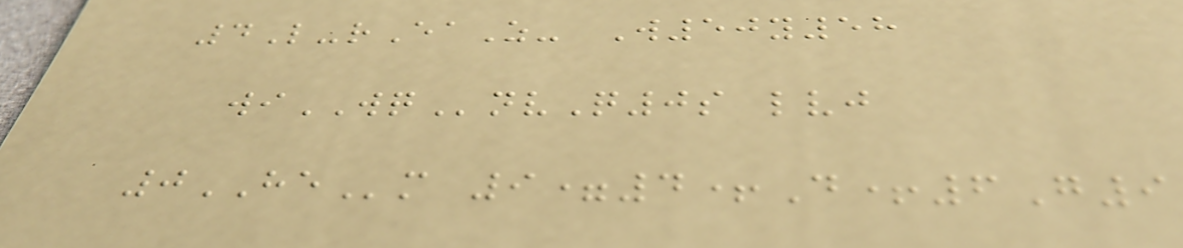4L-rEaZ- W50y58
wiWQnvQ0s lvj
0HEm 9=4+D+6G9
